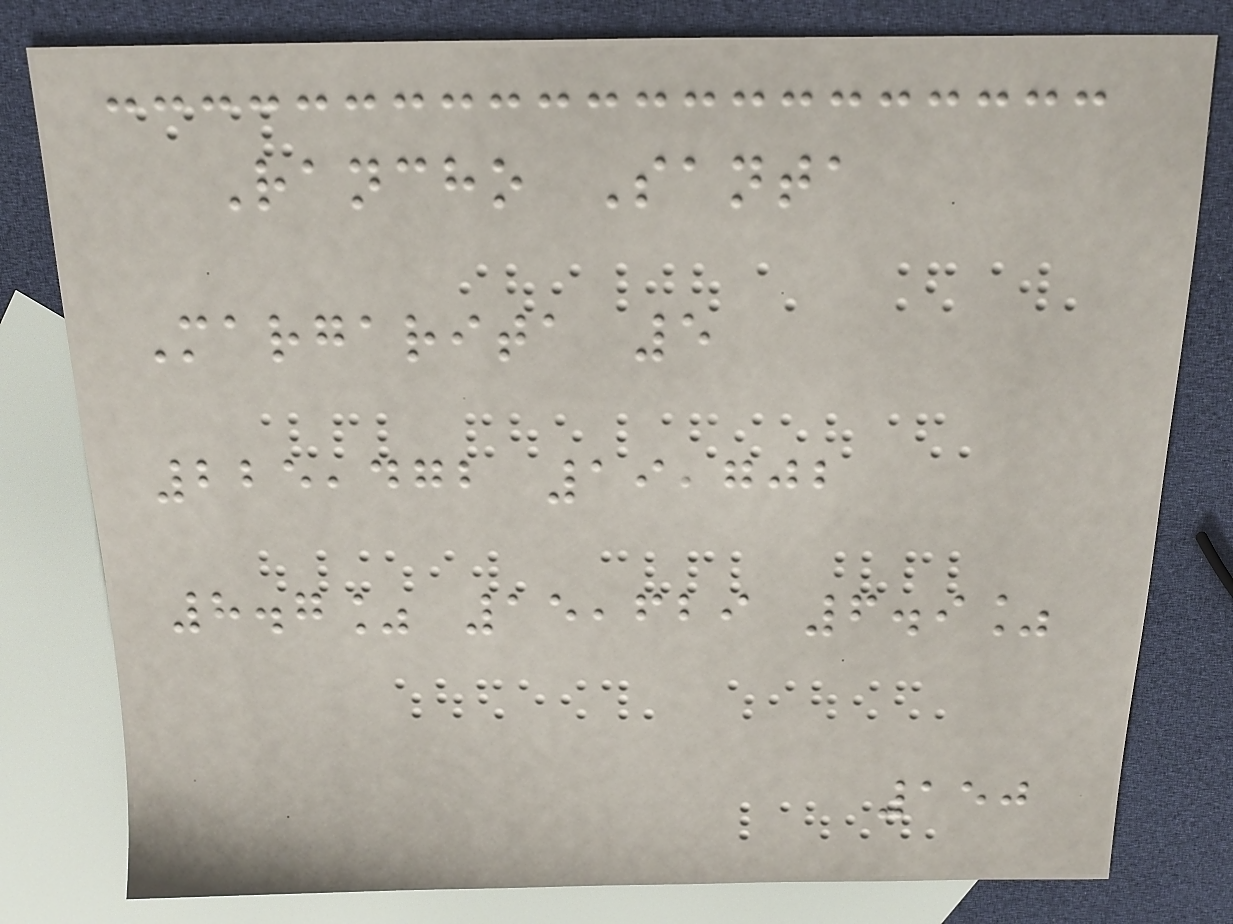Rancho Santa
Margarita 5
225,472 19,702
8.7% 15,629 6.9%
150
